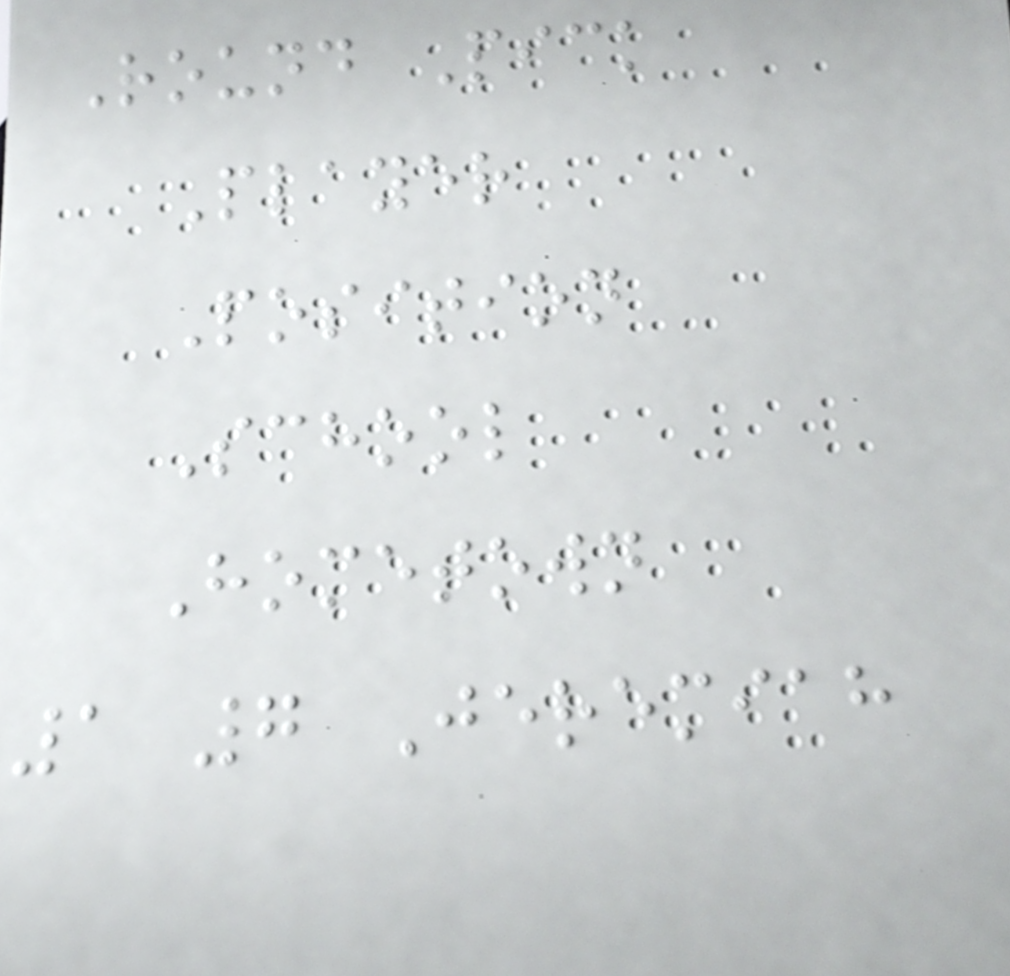Round Pick
Player
Position
School
Hometown
1 7 Jeremiah
